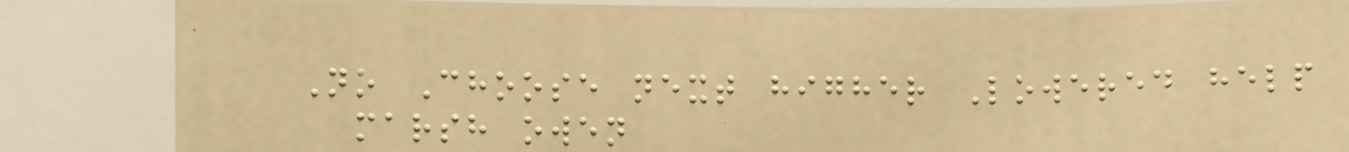No Choose next higher Lowered help
marsh owen
